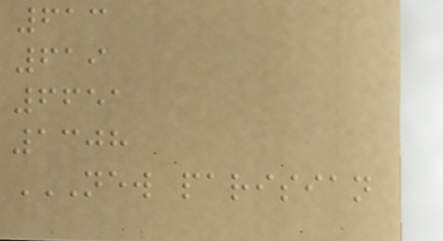613
619
6651
1308
NEW PARISIAN
